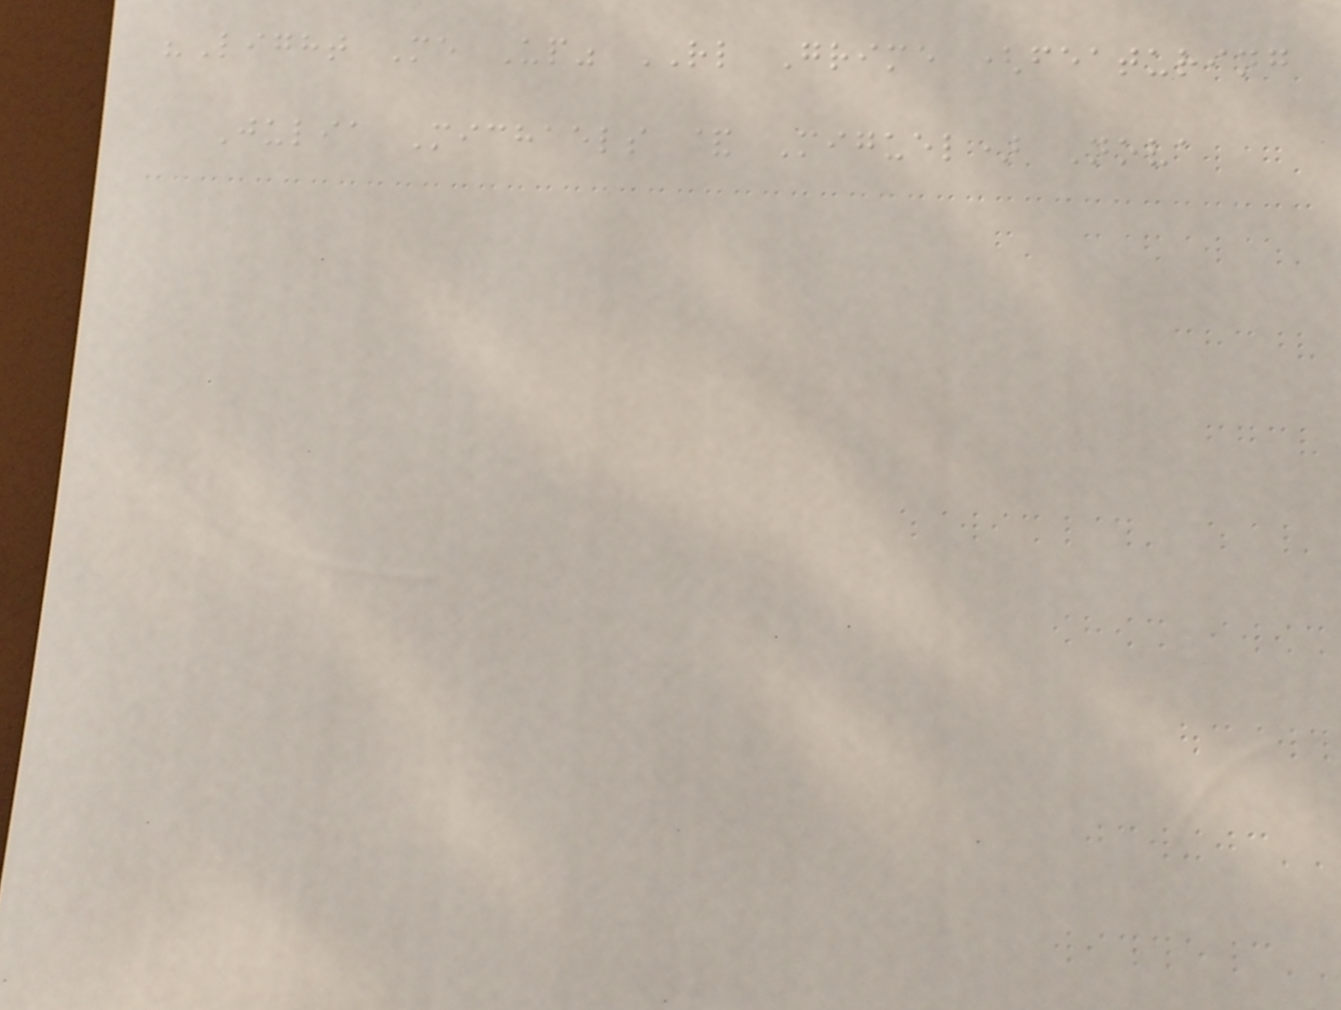"Light Me Up" RL Grime (featuring
Julia Michaels & Miguel) Nova
